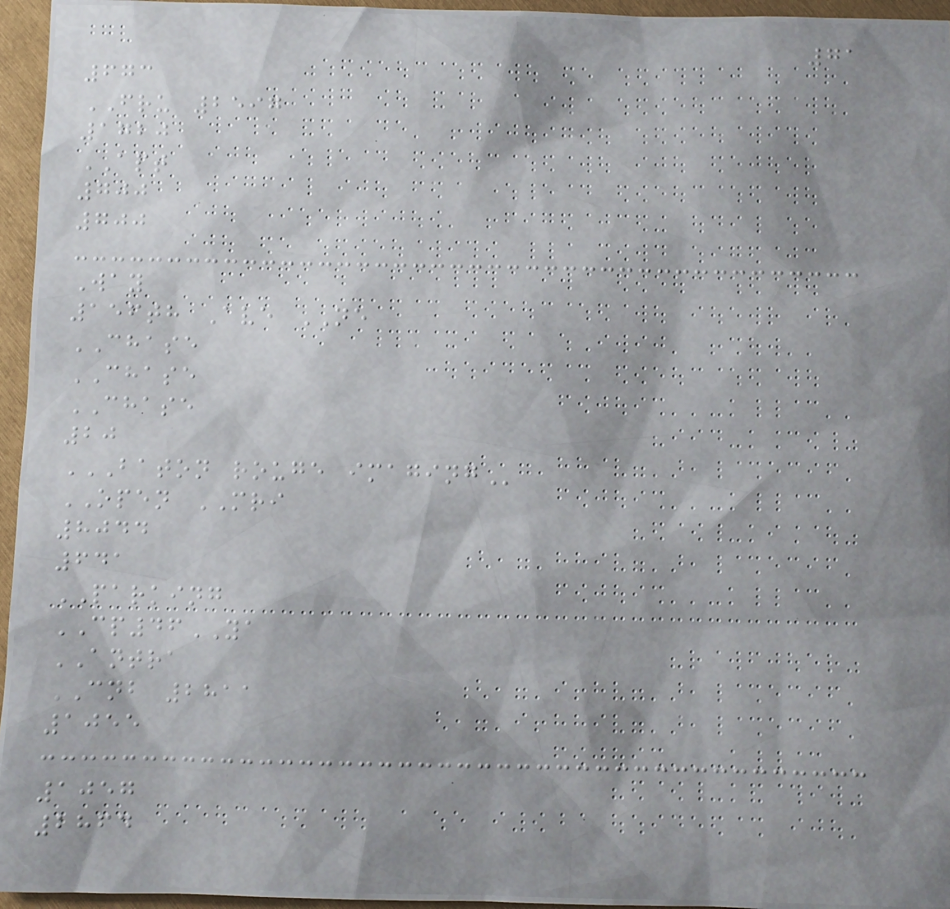71
673
FRU 2597
1720
APT
700
700
Way
156th Ave NE
CHASE
CHASE
CHASE
20
BATON ROUGE IMAGING
OPEN MRI
8044
641
PARKING
CP46YA
ANTRA
CNB 2811
1055
1057
2864
